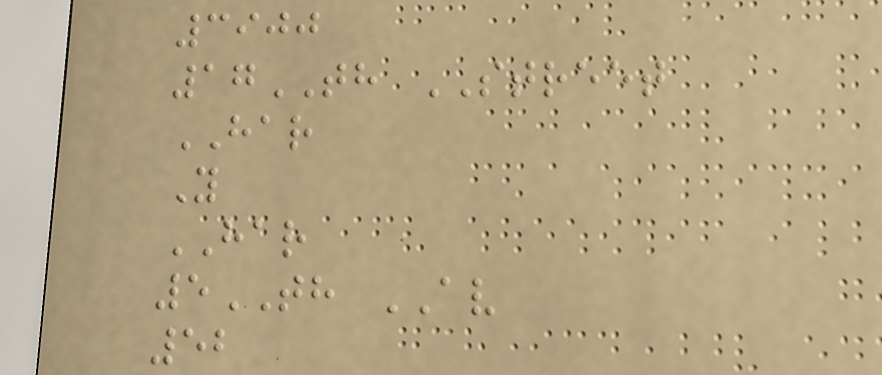3900
17TH STREET
HAR
Y
HAR
5TH AV
52
